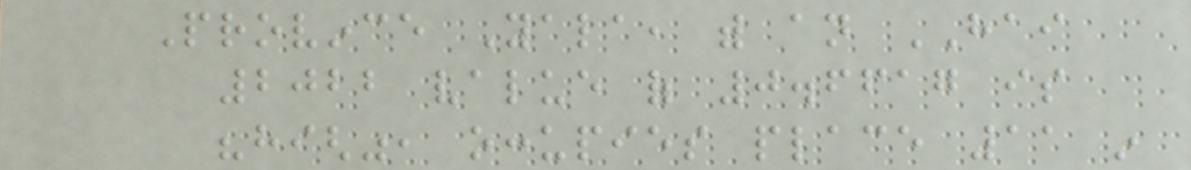Province Yala, with an HAI
2022 value of 0.6617 is
"high", occupies place 11 in
